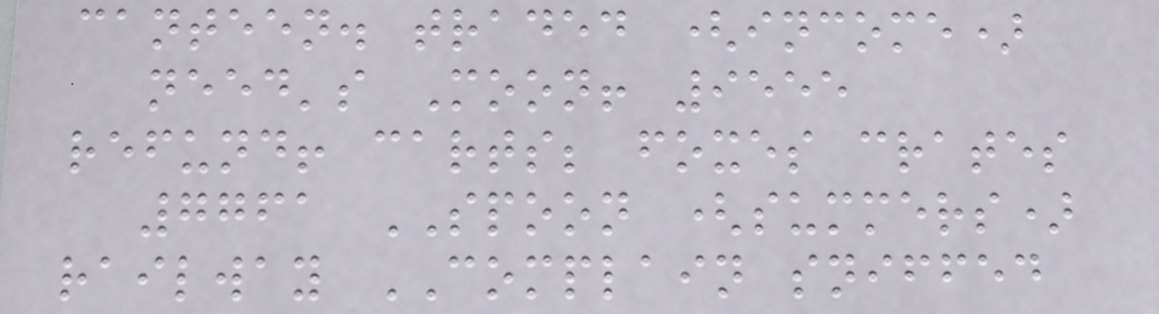canteen. traded (income)
need's Moon! 9555
refund! carts; foxes crates
7761 SPOON (summers)
railway COMPLAIN sniffed
